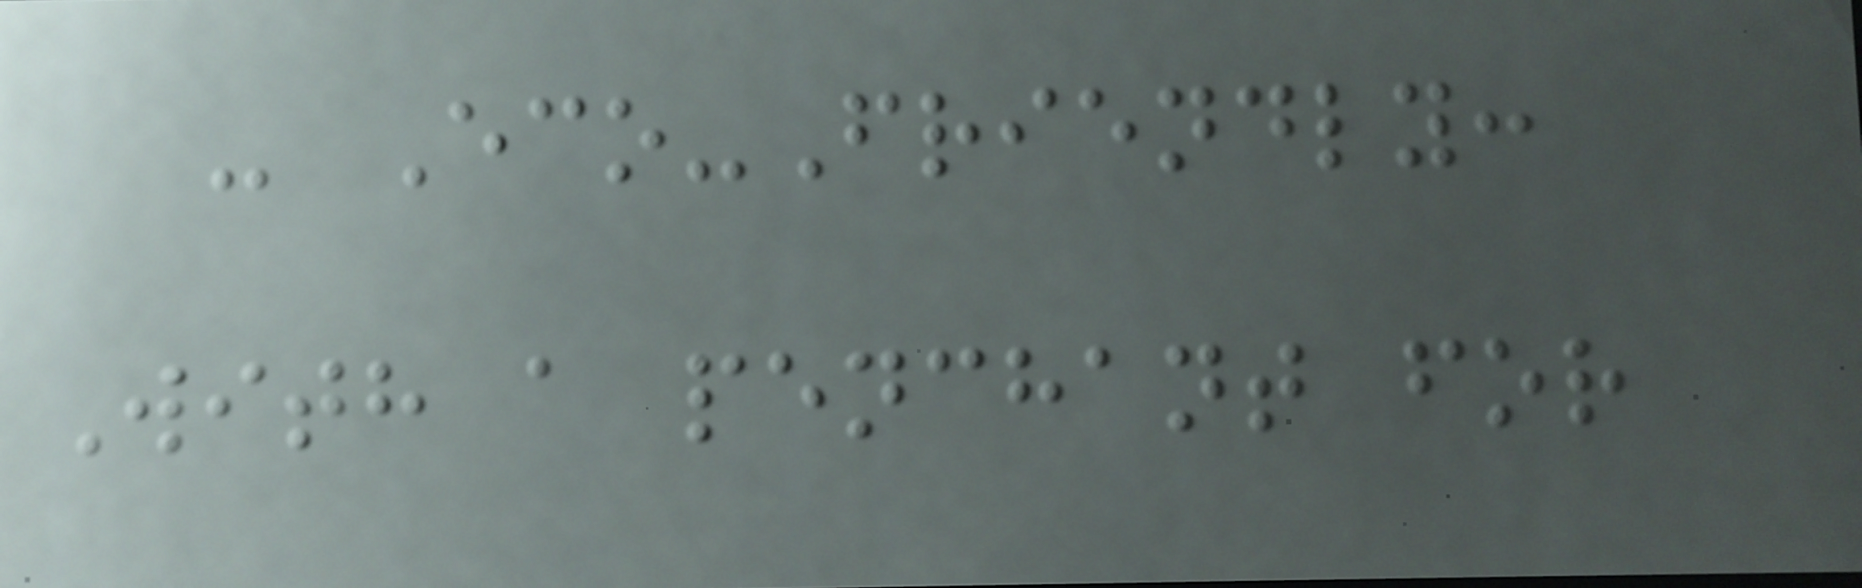- Eco-Friendly:
With a penchant for
